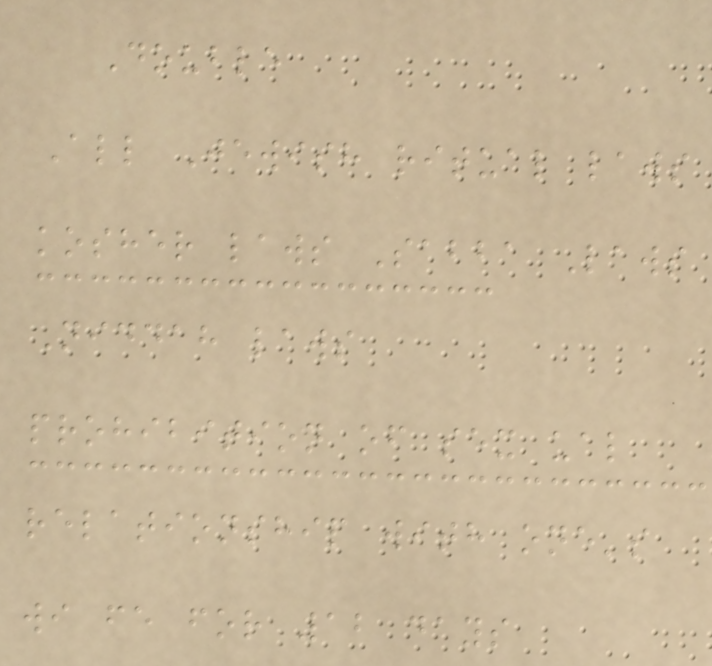Double
All Jewish ritual laws
kosher laws Sabba Laws
Niddah laws
prohibition of sex ual
relationship with one's
wi fe for 12 days
